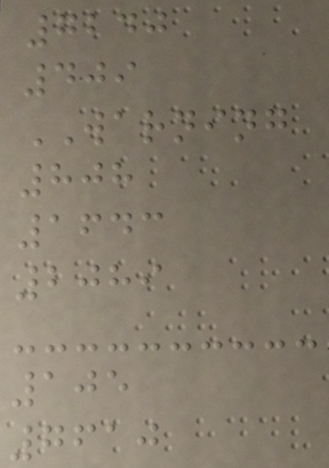7240
409
WARNING
808
1643
2089
105
7610
